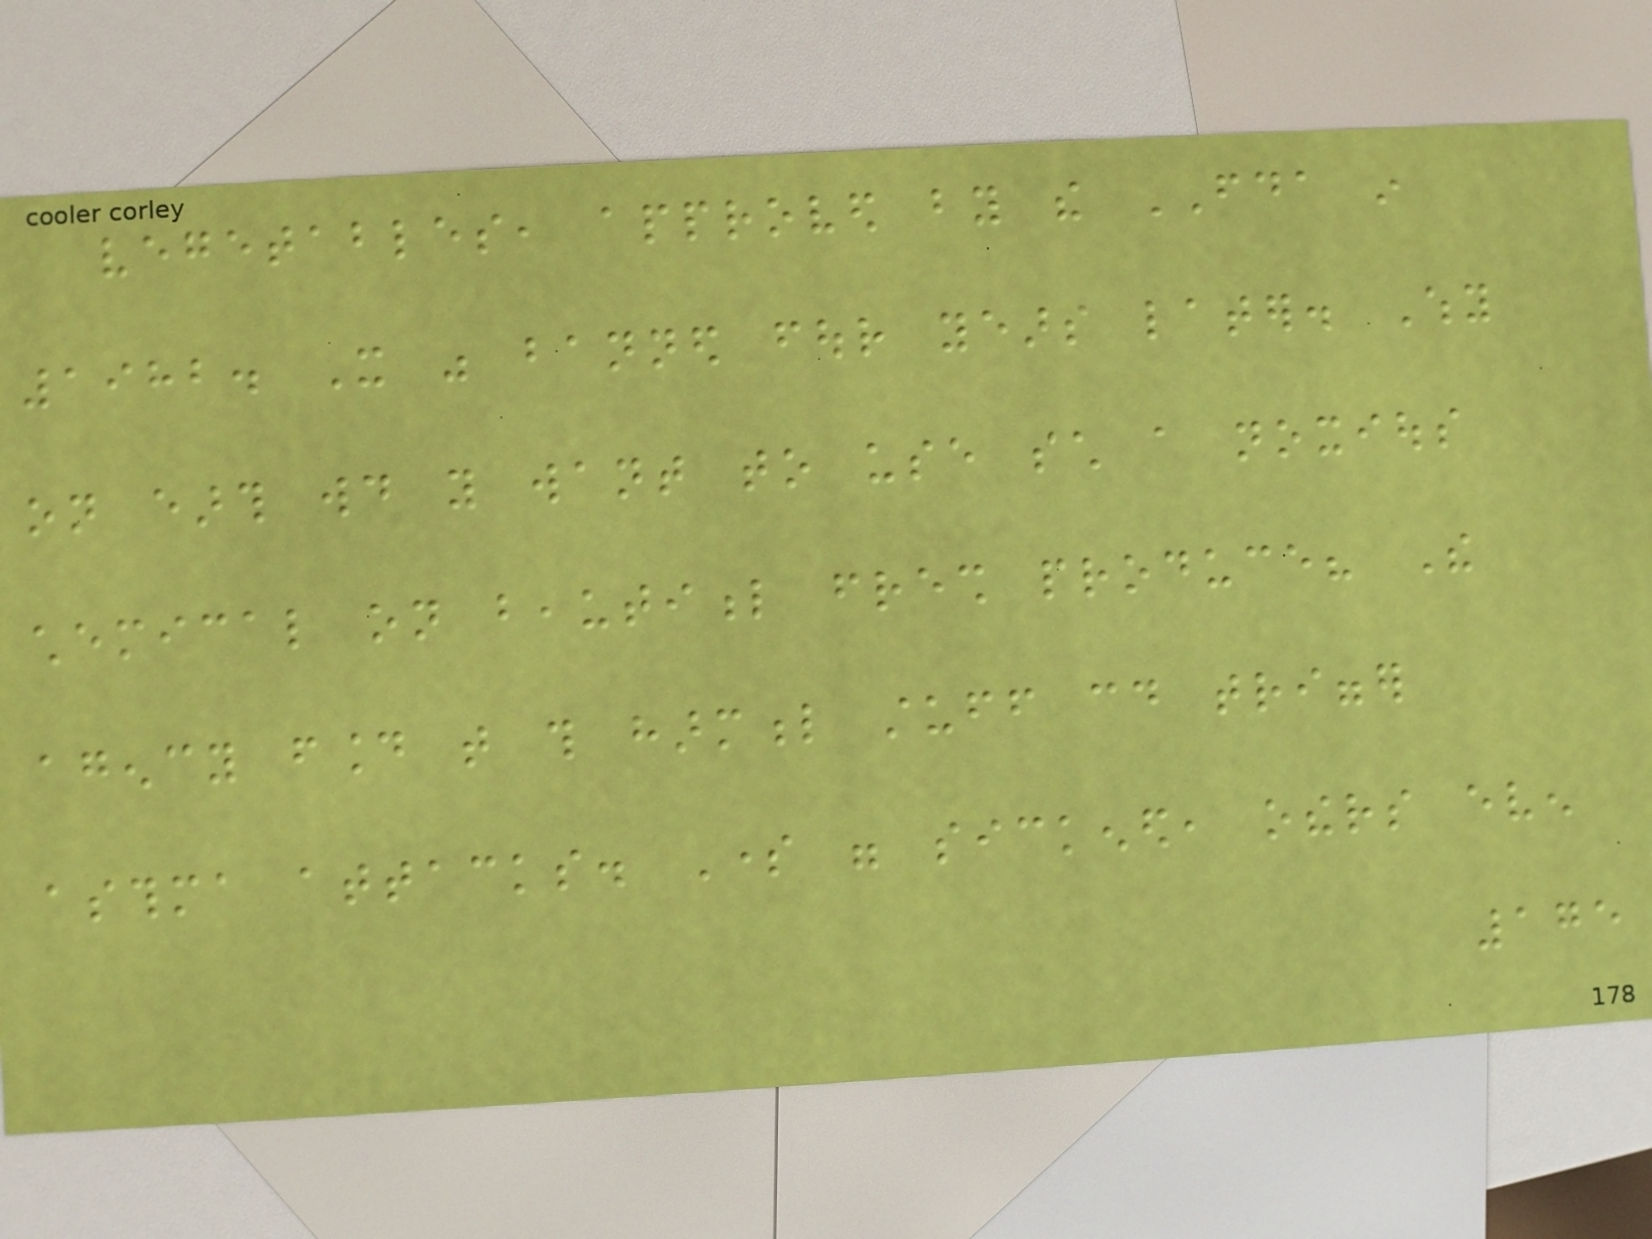vegetables, approved by the FDA in
1982. It was banned four years later. Why
on earth would you want to use such a noxious
chemical on beautiful fresh produce? The
agency found that this harmful stuff could trigger
asthma attacks. Some were sickened, others even
175
